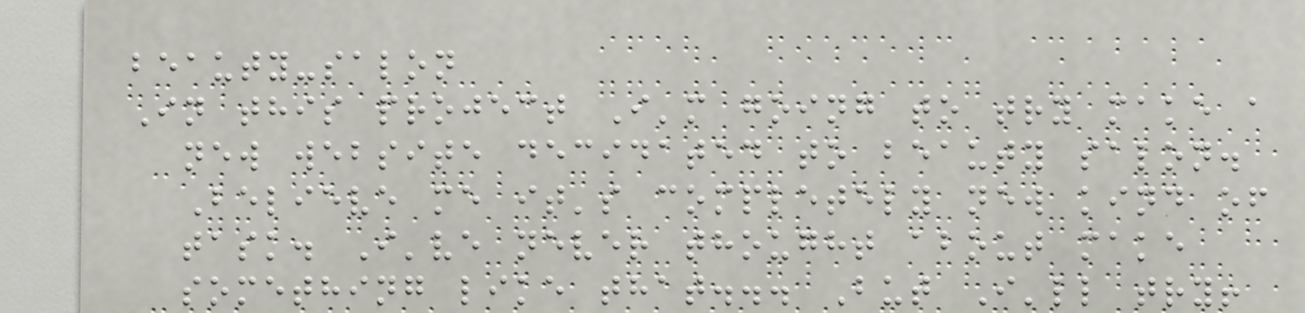beauty-salon
In this project I'm going to try make a
new website decidated to beauty salon.
Believe me it's completely new kind of
task. I've never thought about make
something like that... But I'll try!
